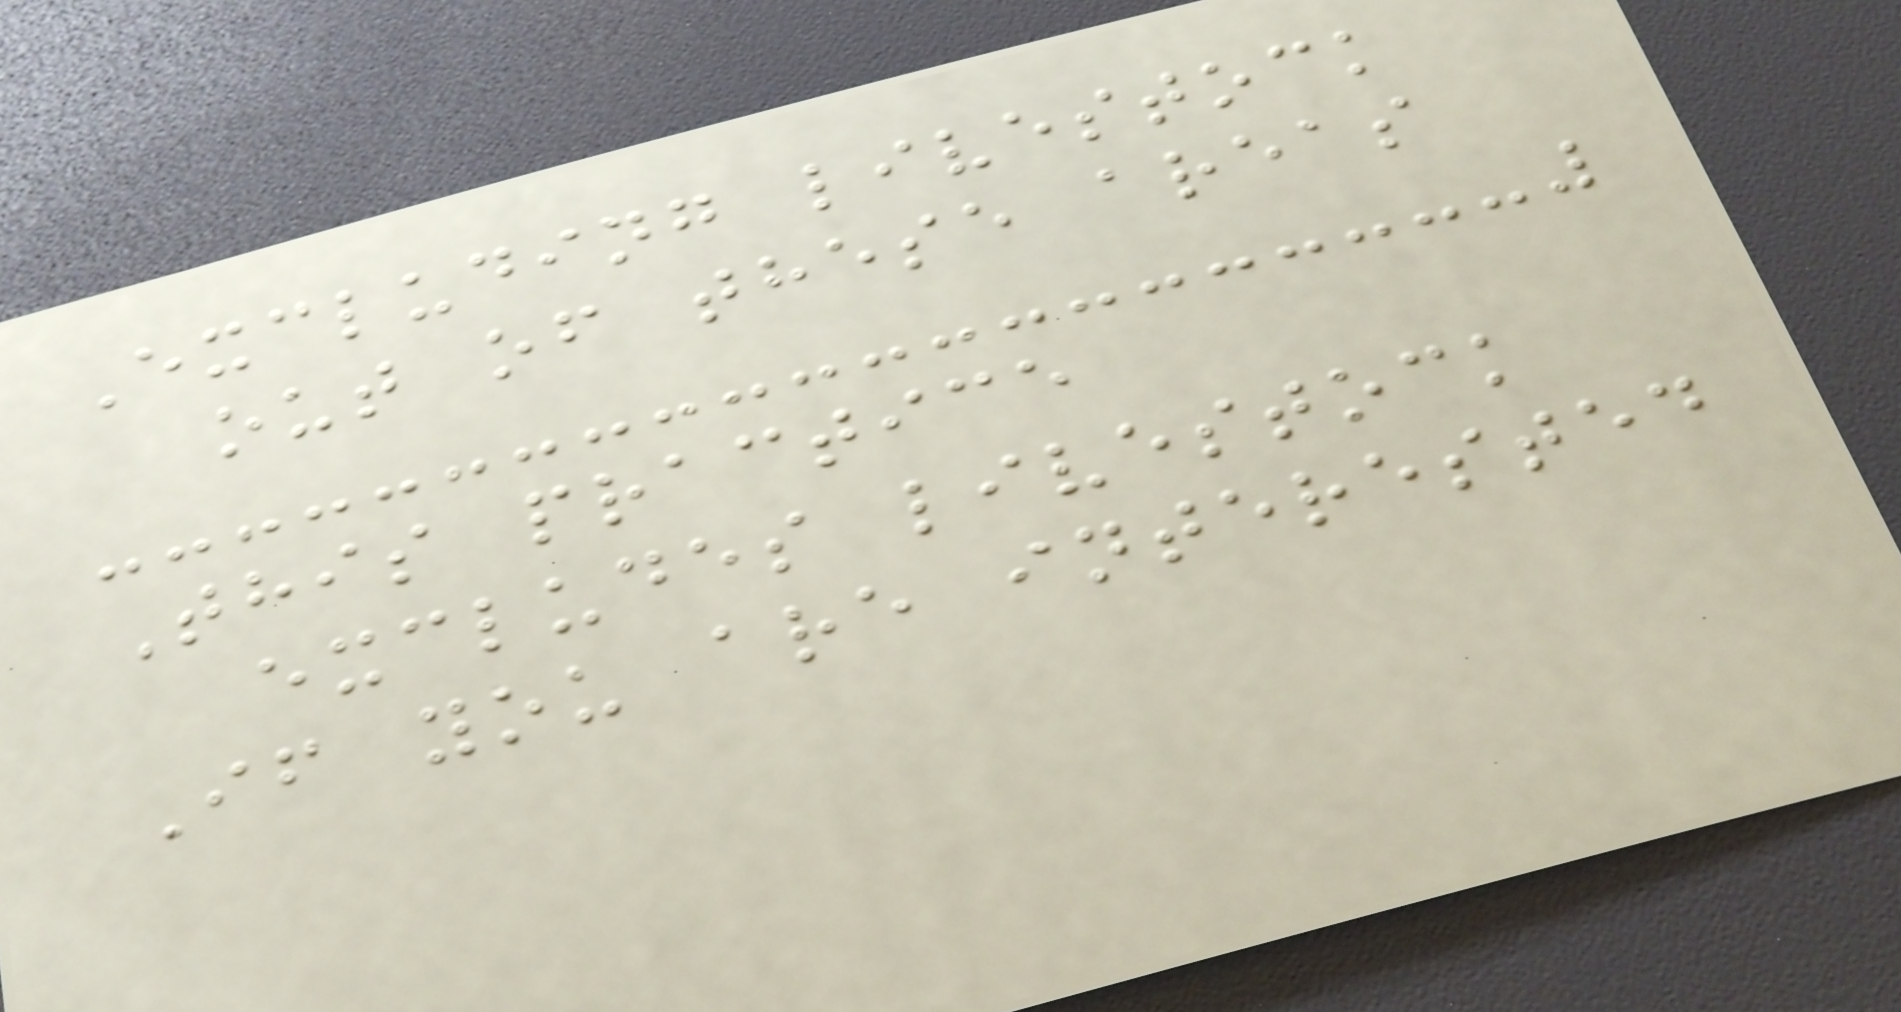Excluding livestock
out of these areas
This practice
excludes livestock
If you are interested
